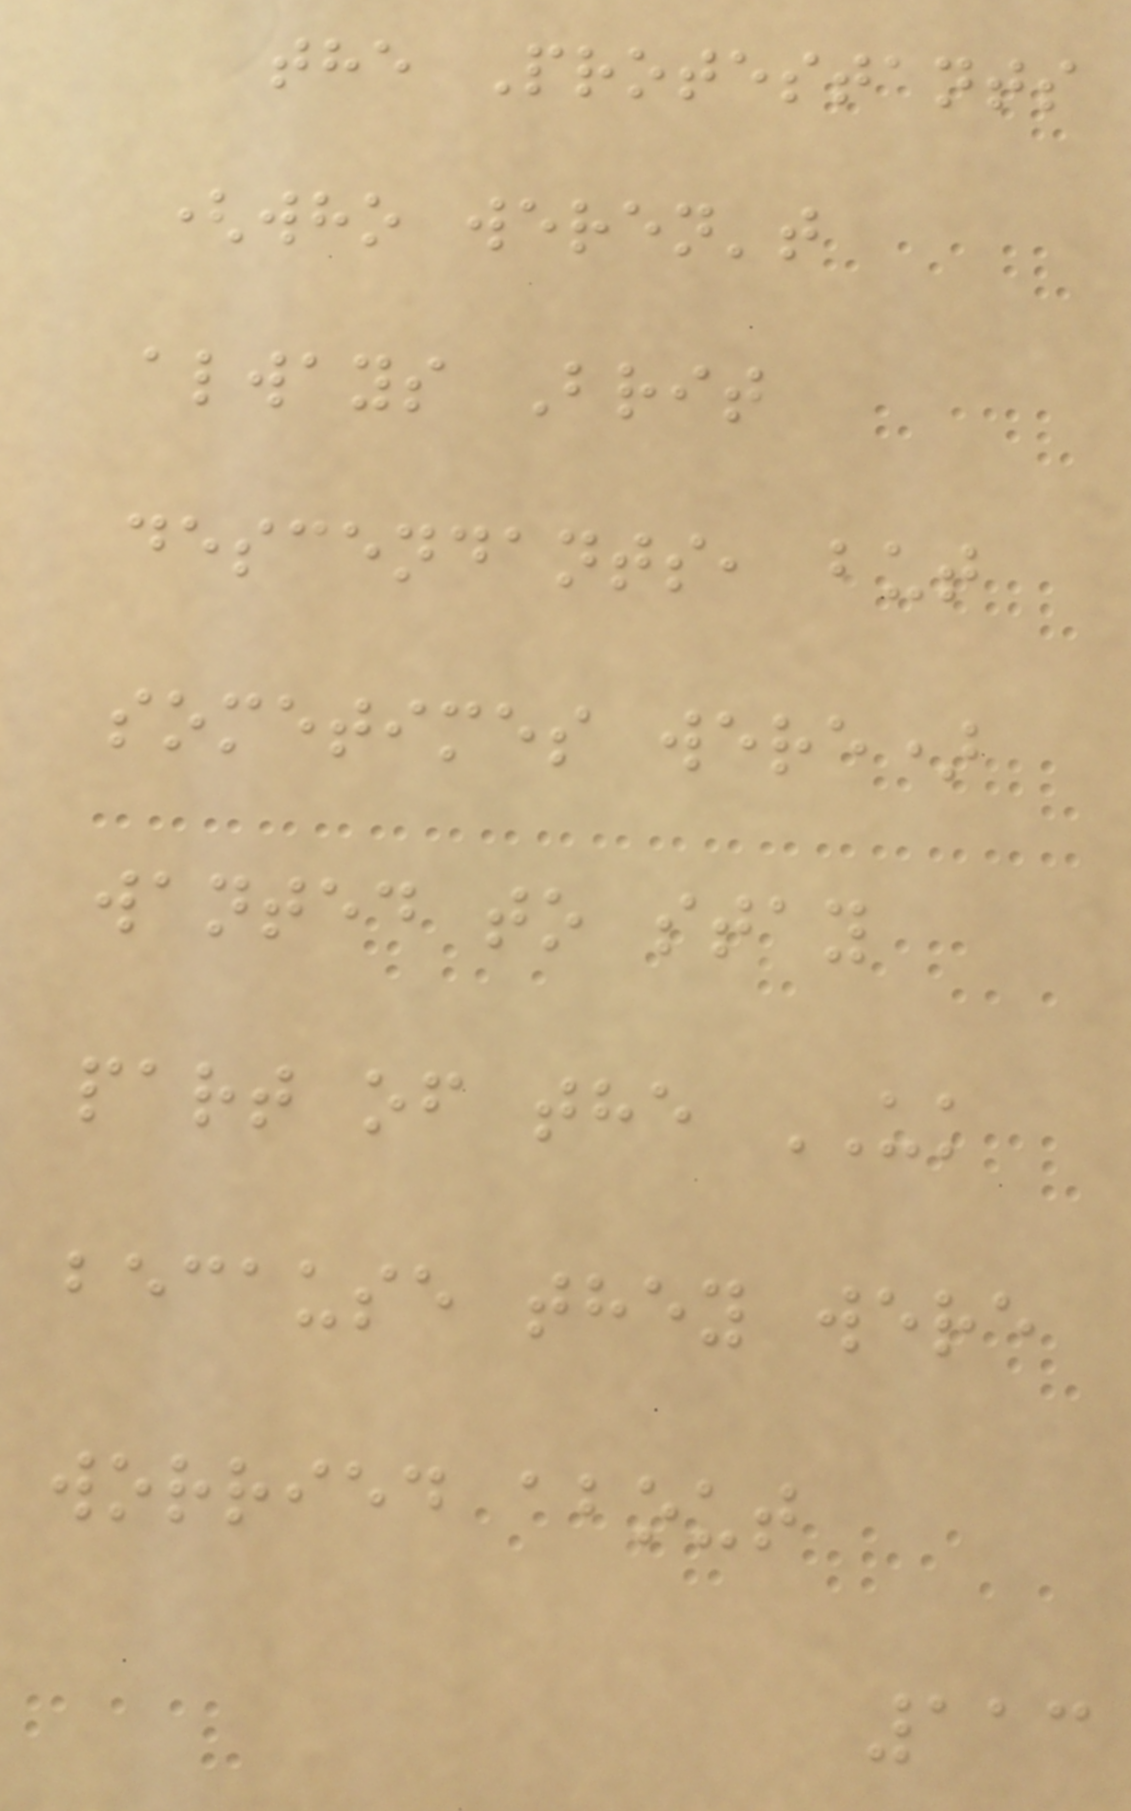the Protestants
(who weren't
always Brit
descendants, but
sometimes were)
wanted to stay
part of the UK
because they were
worried about
113
